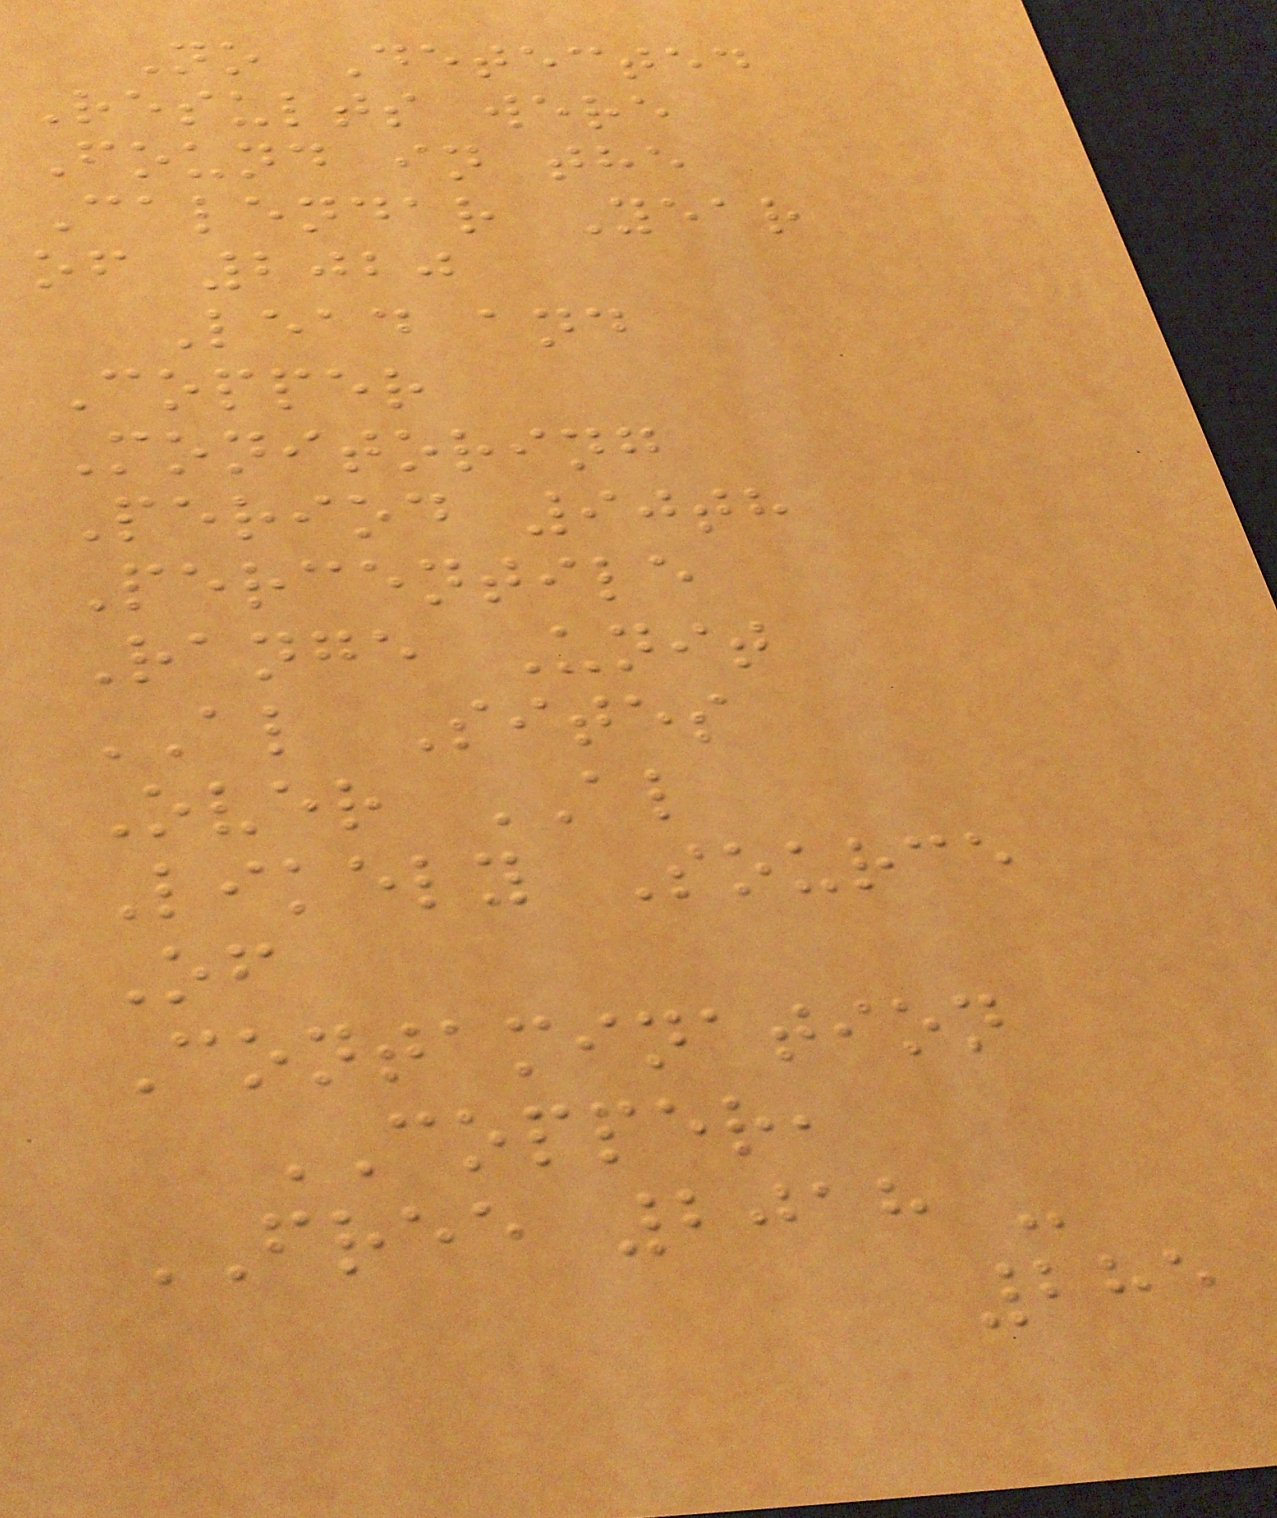No Detected
Results were
Found in the
Calendar Year
of 2020
Lead and
Copper
Monitoring
Period 90th
Percentile
Range Unit
AL Sites
Over AL
Likely Source
Of
Contamination
COPPER,
FREE 2018 -
285
